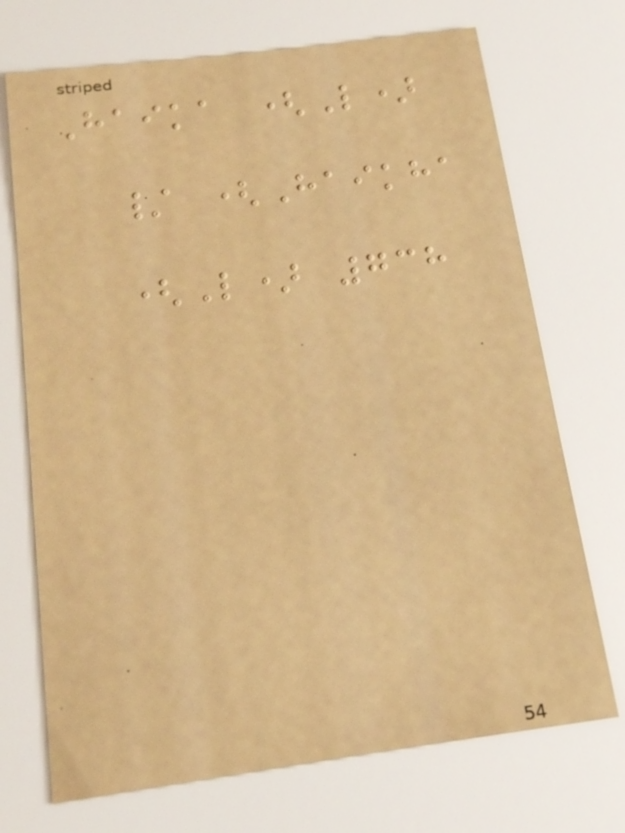Haika (L)
/ (Haikha
(L) 738
